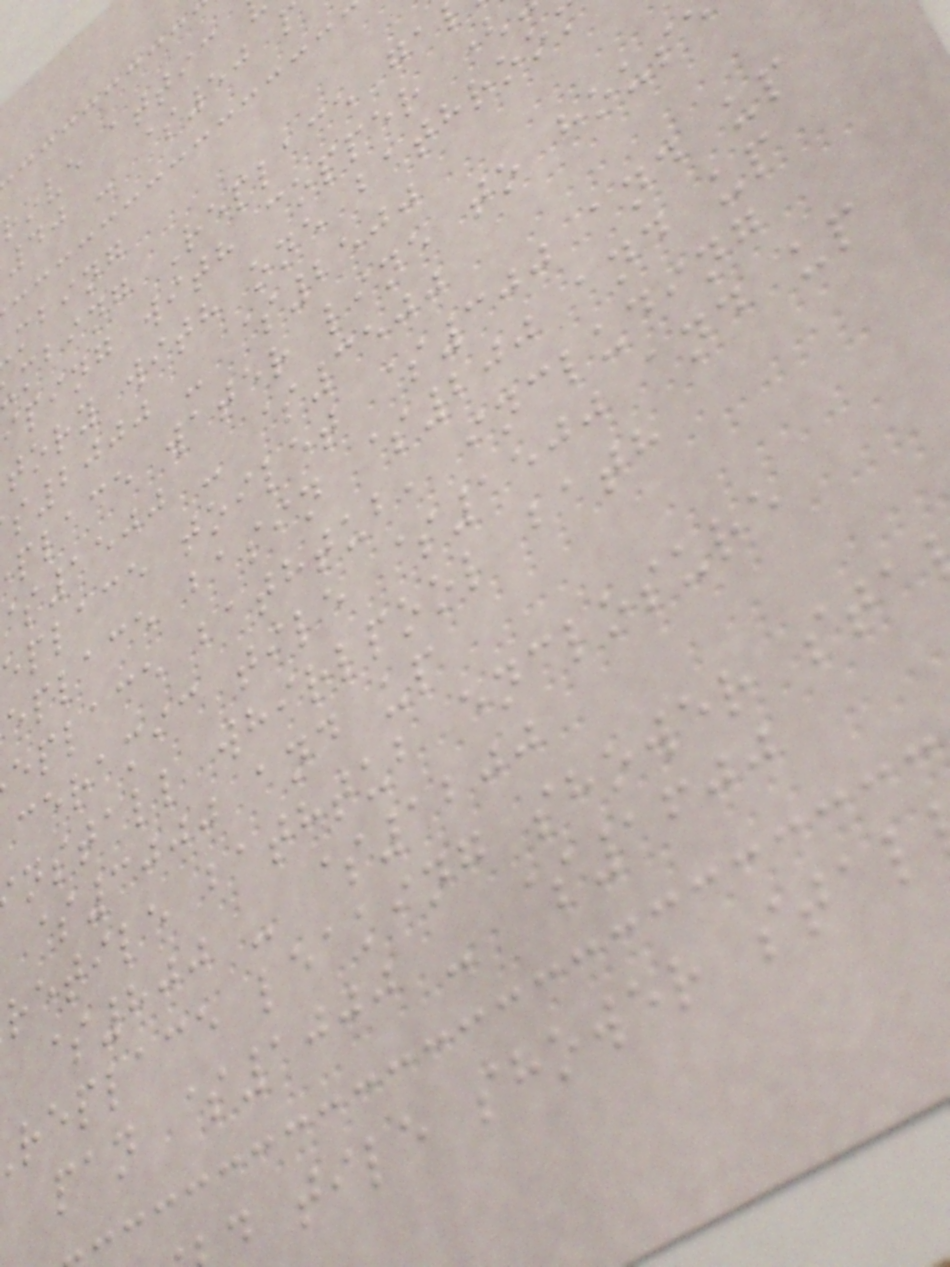rove attic
40 - $50 p
mbing
mbing Replace ga
iping with copper (
tory with one bathroo
2000 - $2500
place water line to hous
1500 - $3500
eplace toilet $300 and up
eplace basin $200 and up
eplace bathtub, including
ceramic tile $1500 and up
nstall whirlpool bath
$3000 and up
retile bathtub enclosure
$800 - $1200
replace leaking shower sta
pan $1000 - $1600
d tile shower stal
